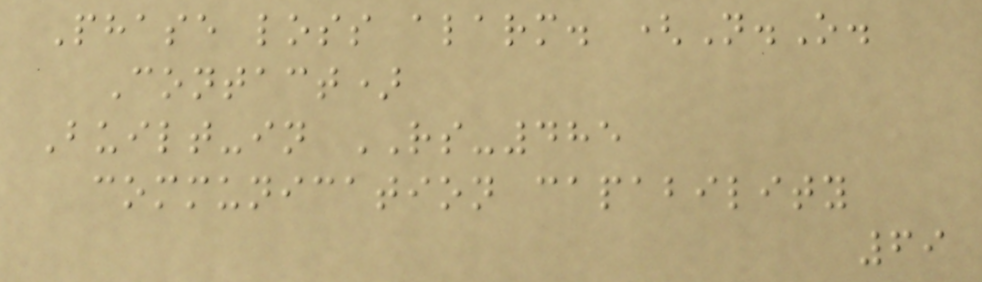Phase loss alarm. (N.O.
Contact)
Built-in RS-485
communication capability
69
